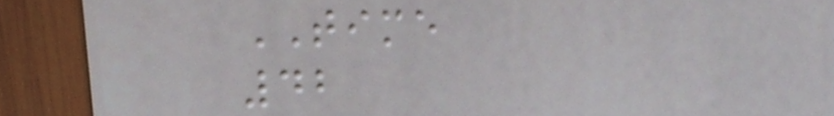TIME
42
